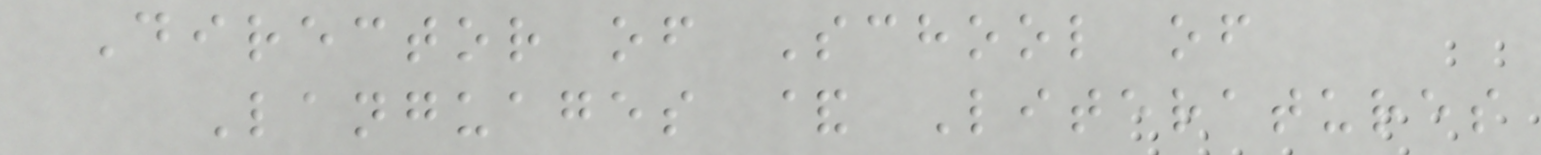Director of School of
Languages & Literatures
